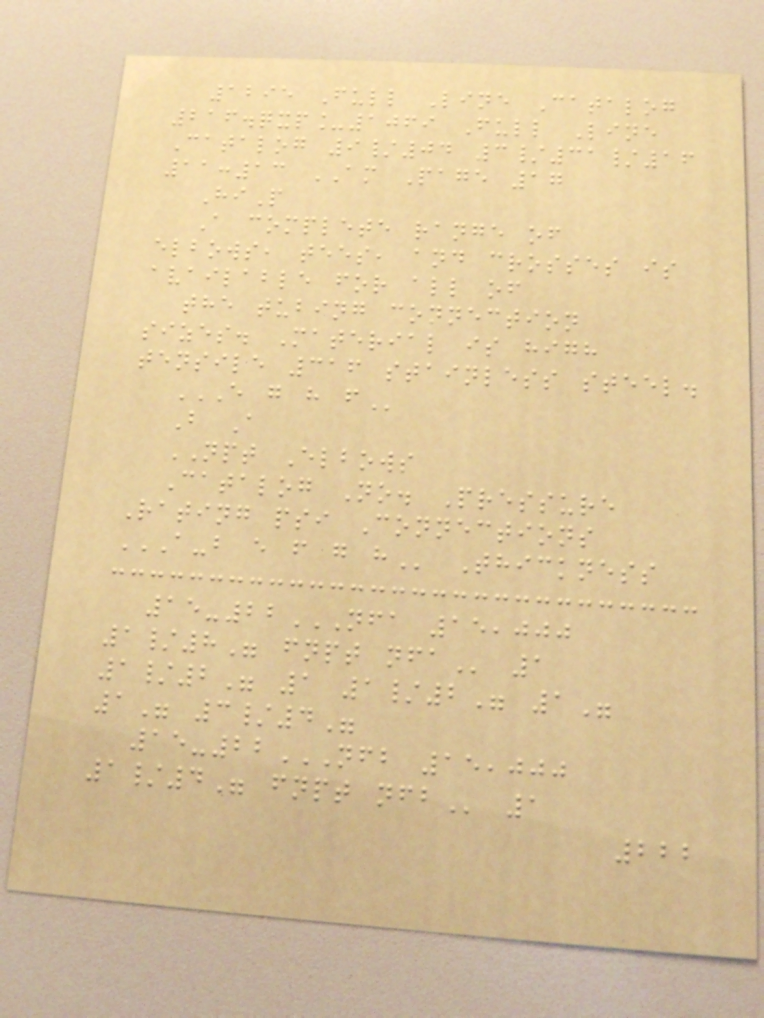1295 Full Line Catalog
216.qxp_1069 Full Line
Catalog 9/04 3/31/16
11:13 AM Page 17
HiP
A complete range of
elbows, tees, and crosses is
available for all of
the tubing connection
sizes. Material is high
tensile 316 stainless steel.
E G H F
B A
NPT Elbows
Catalog No. Pressure
Rating psi Connections
A-B E F G H Thickness
15-22NFA 15,000
1/8" FNPT NFA 1
1/2" 1 1/2" 1"
1" 3/4"
15-22NFB 15,000
1/4" FNPT NFB 1
222
